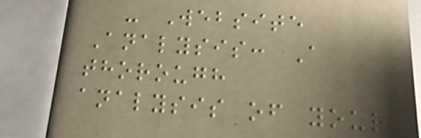- Website
Analysis: A
thorough
analysis of your
